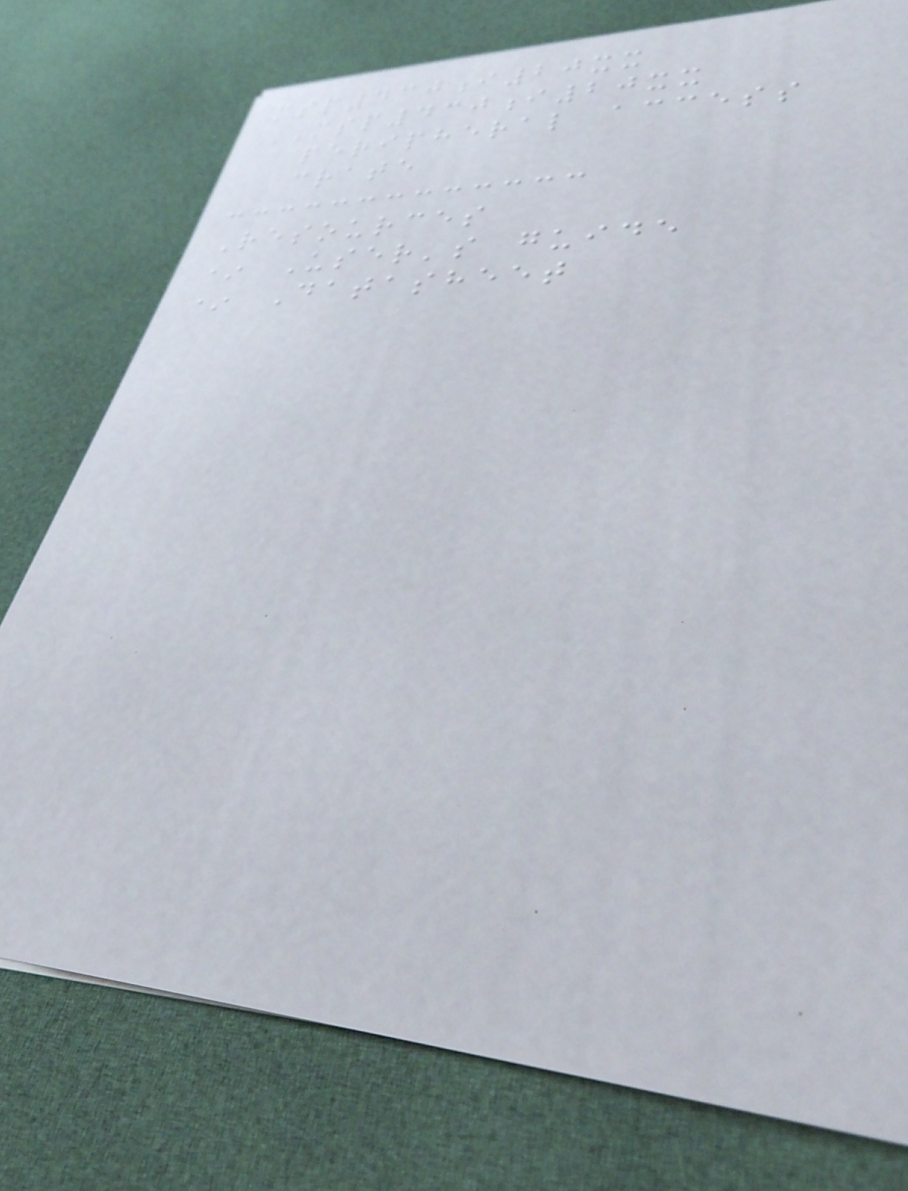msp430i20xx
MSP430i20xx
peripheral access
crate
Resources
* User's guide
* Datasheet
